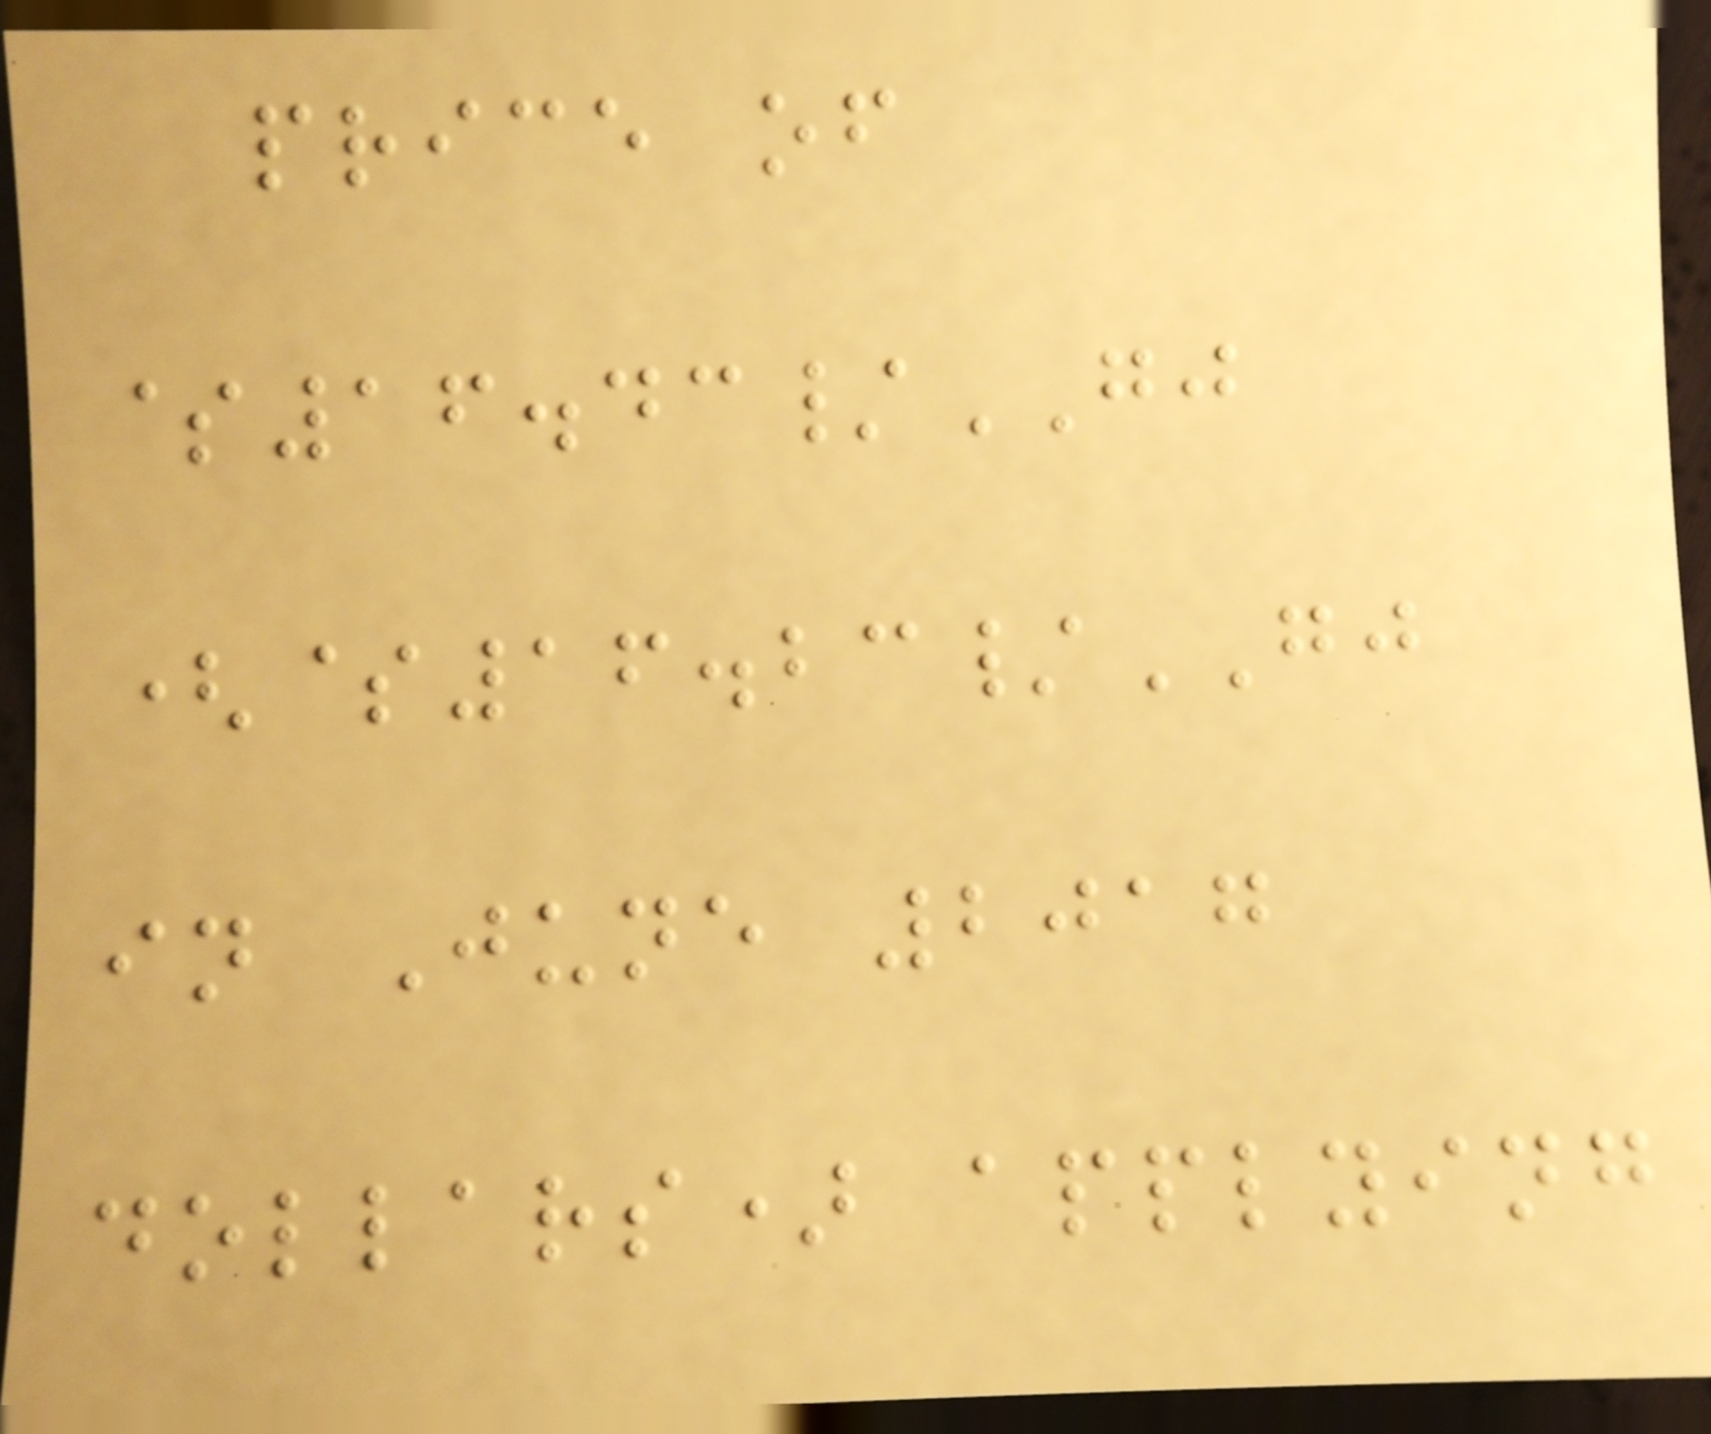price of
$16.43/GJ
($16.23/GJ
in June 2017
dollars) applying
